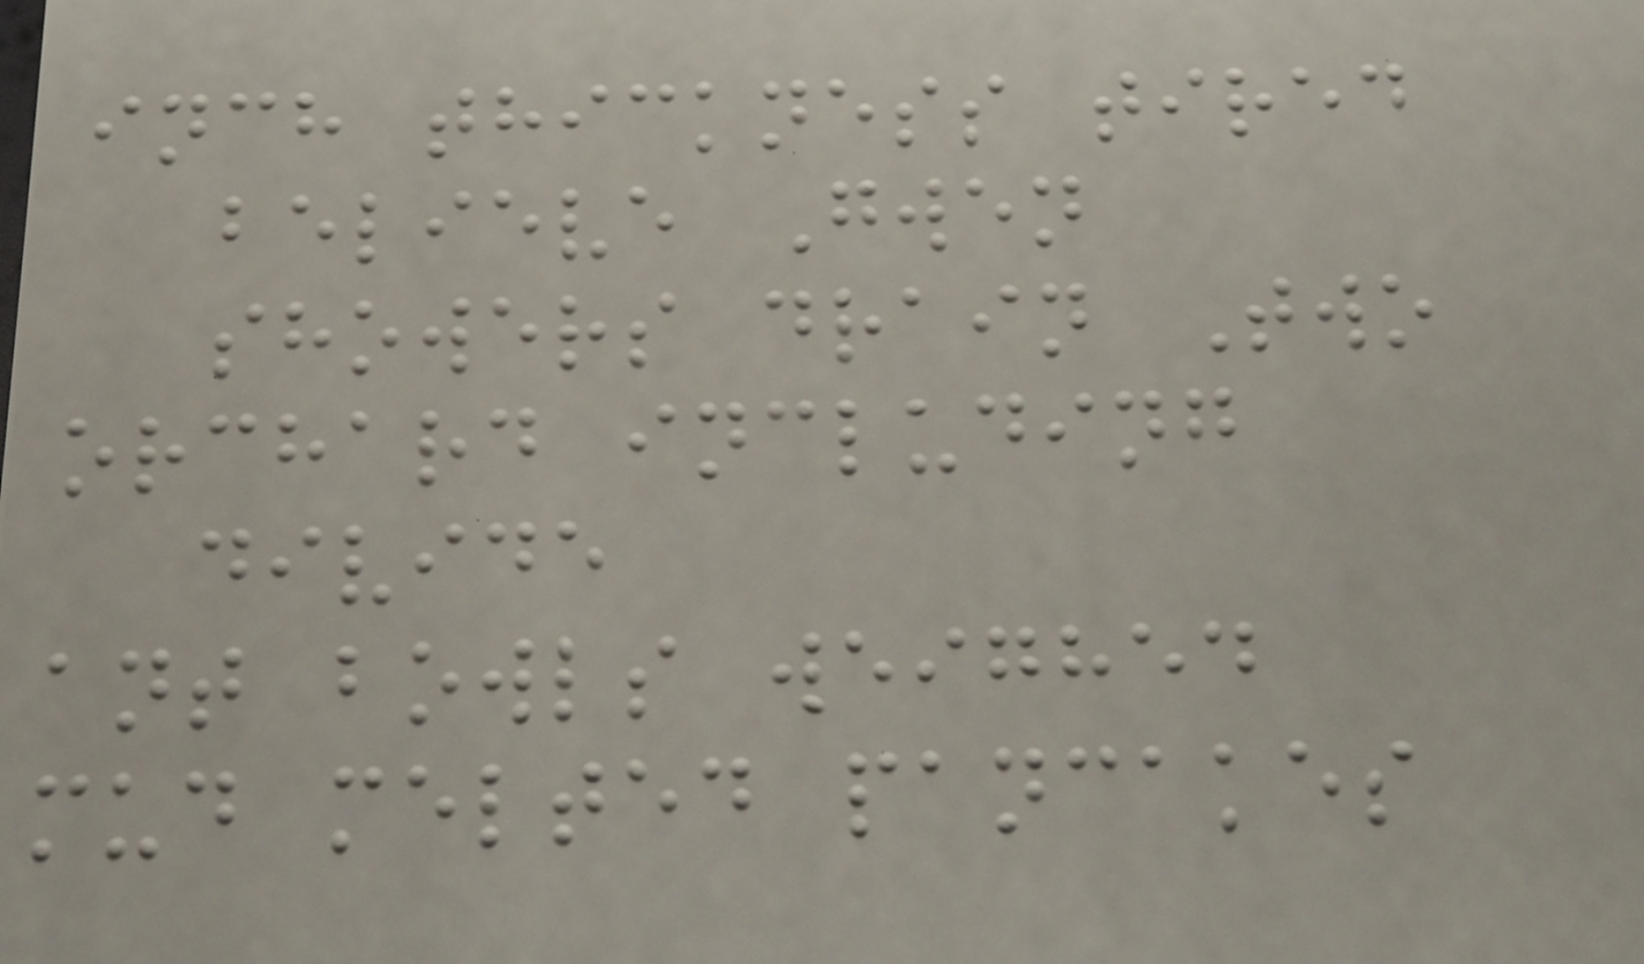inch thickness tired
believe Gwen
showers drain Two
orchard including
divide
ant bowls weighed
mud melted pancakes
